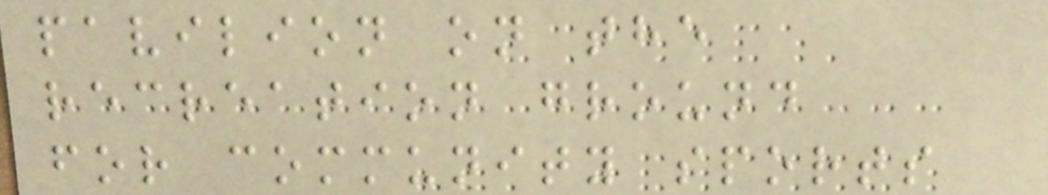pavilion on the
recreation ground
for community sports
